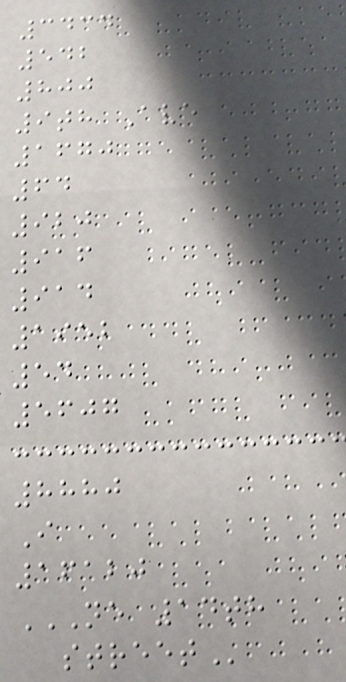3434
542
800
9th Ave
1670
64
920
916
914
1952
54
5607
8880
I
16120
NE 14TH
STREET
